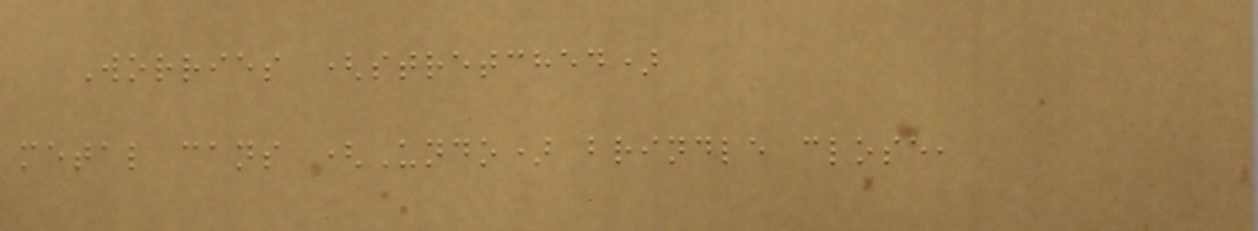Worries (stretched)
metal cans (Undo) brindle close,
